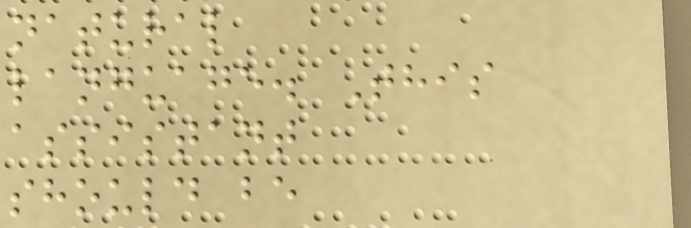natural
language. This
assistant
should be
